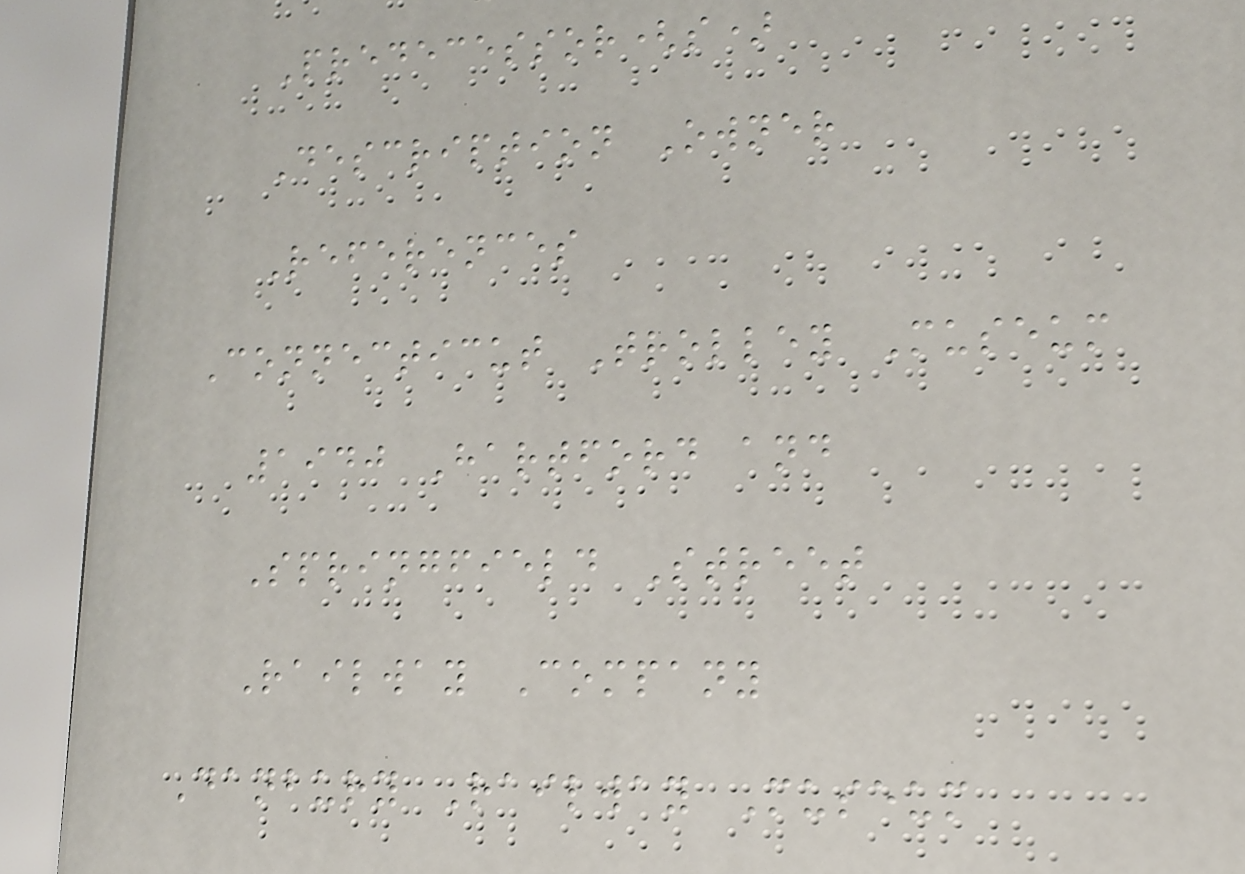Predecessor(s)
Description Owner
References
Connecticut Trolley Museum
1940 Hartford and
Springfield Street
Railway Company
Danbury Railway Museum
